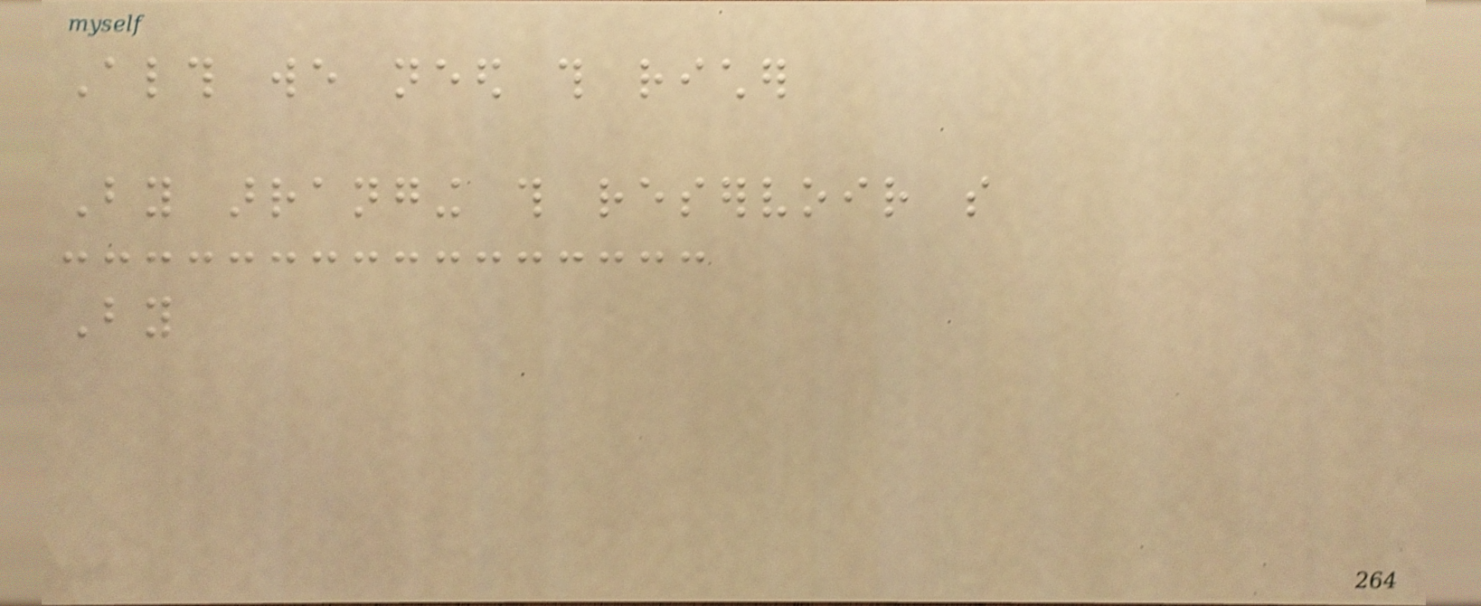Although we need this richer
By arranging this reservoir so
By
